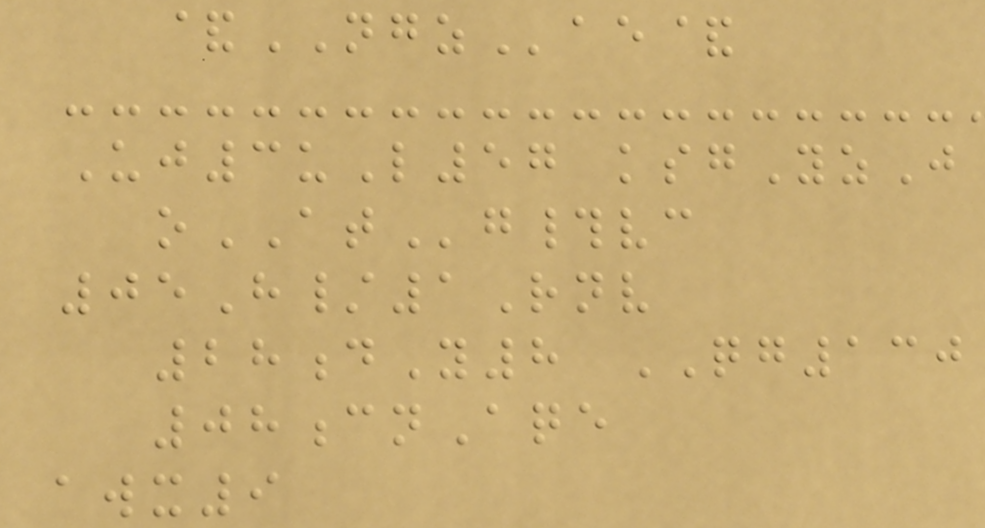&NGZae&
Uj3uL57 ksgYzJ
oATg#vc
05H/1Rnv
28dY8 QG130
08cnAqe
awx9
